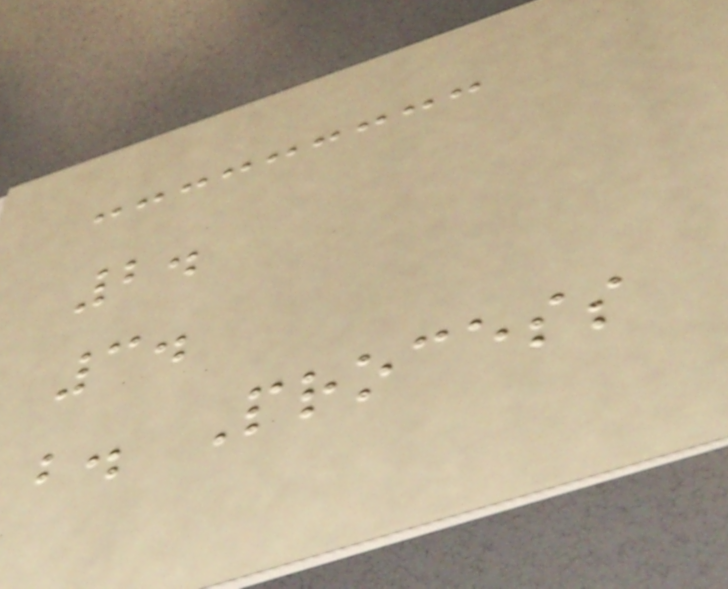2.
3.
b. Process
